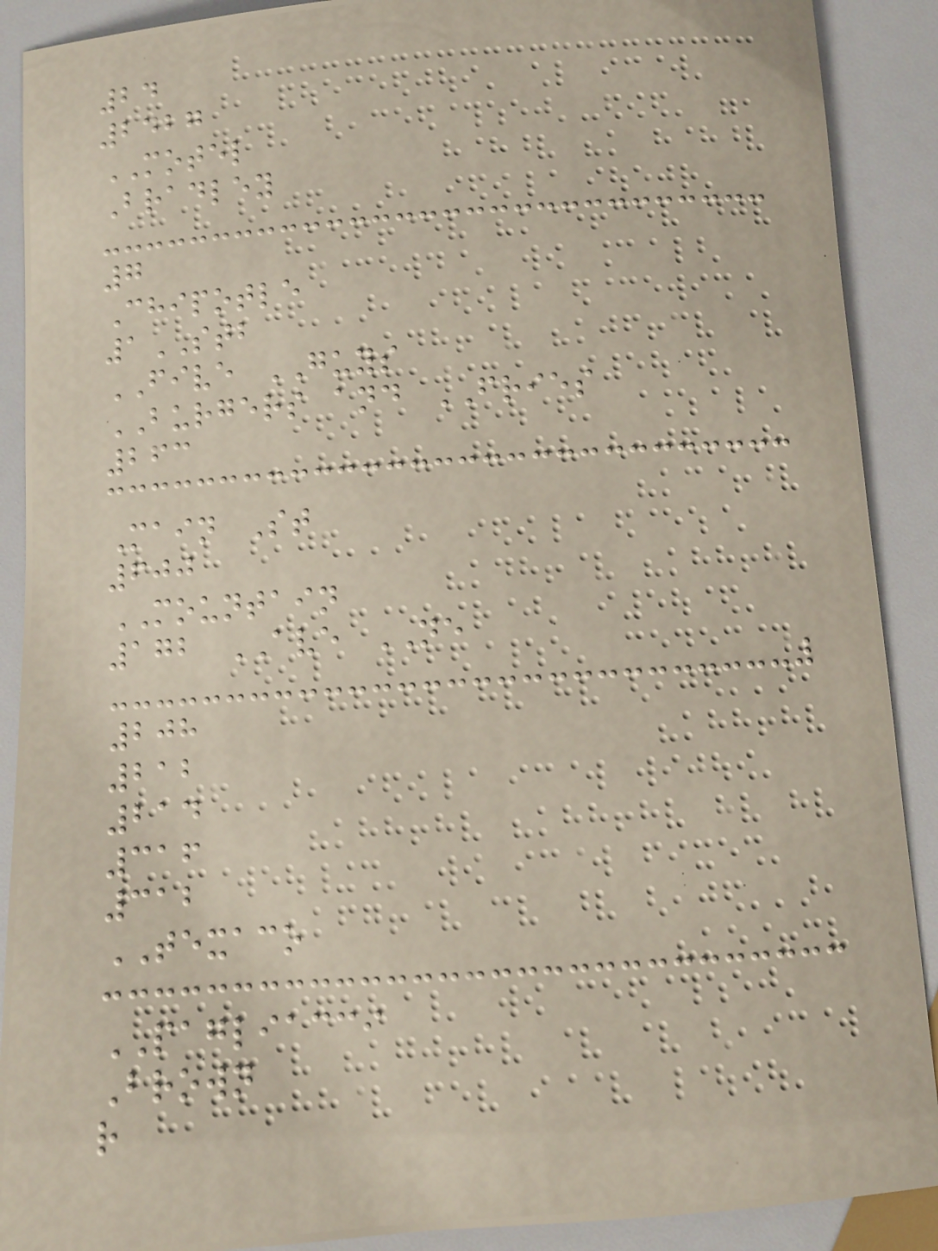24
2427
MOTEL
Bradley
7
Chipotle
1STB
FIVE GUYS
BURGERS and FRIES
263
Main St
600
MOUNTAIN
172 AVE NE
208
212
214
316
312
TEXACO
PAGLIACCI
Brown
r
